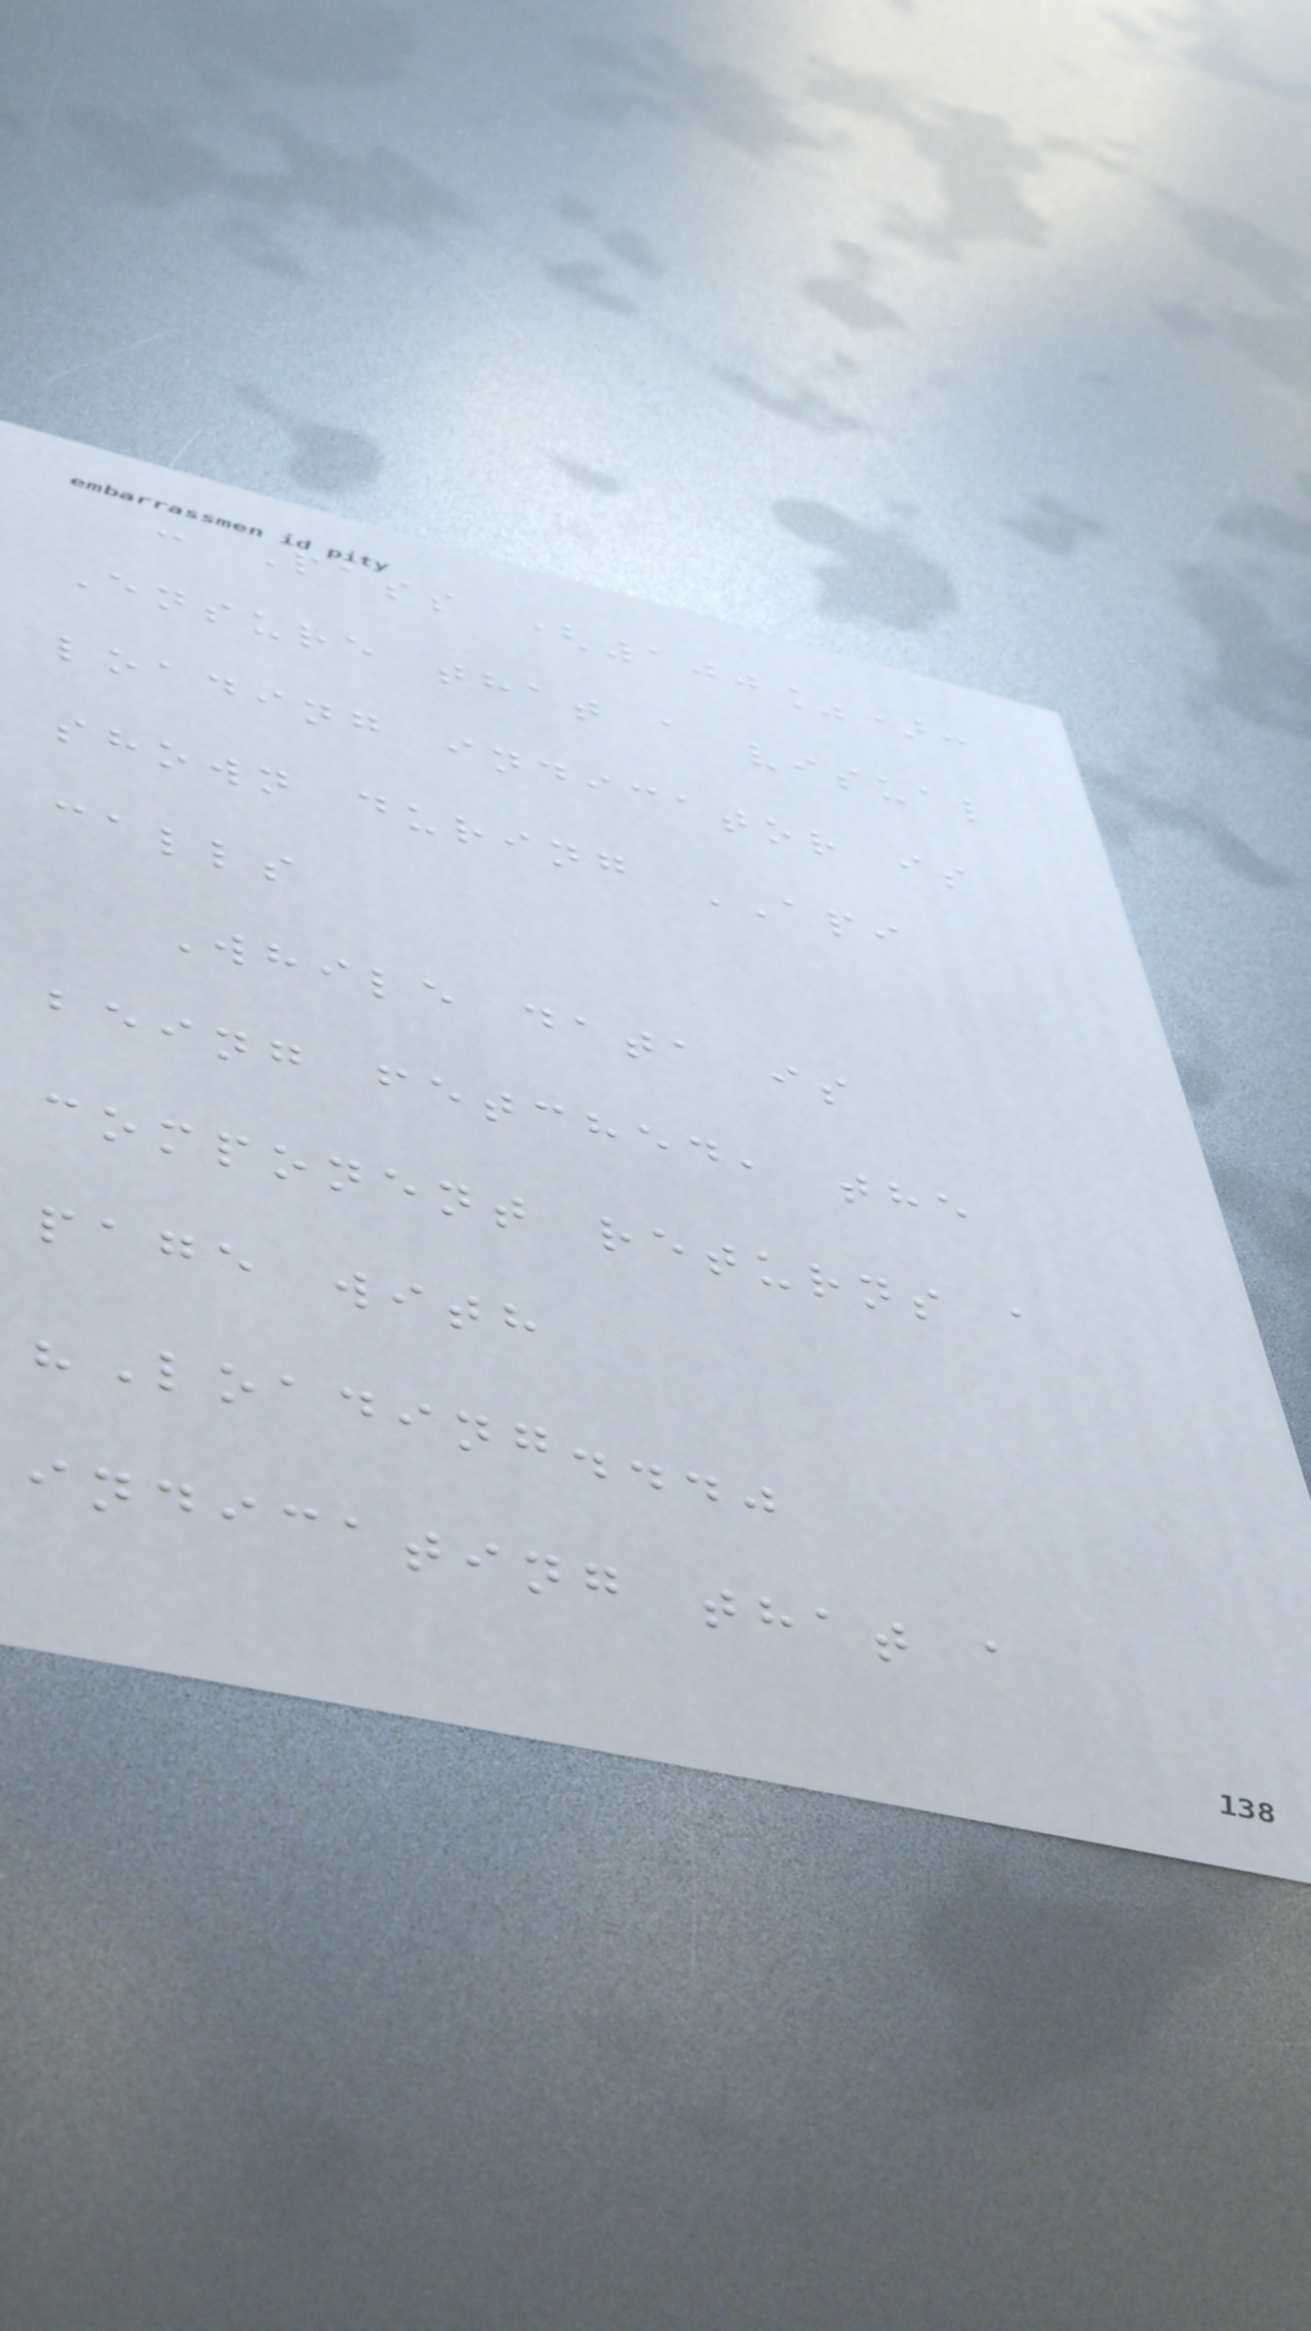- Pass (100%):
Ensure that a visual
loading indicator is
shown during API
calls
While data is
being fetched, the
component returns a
page with
"Loading..."
indicating that a
